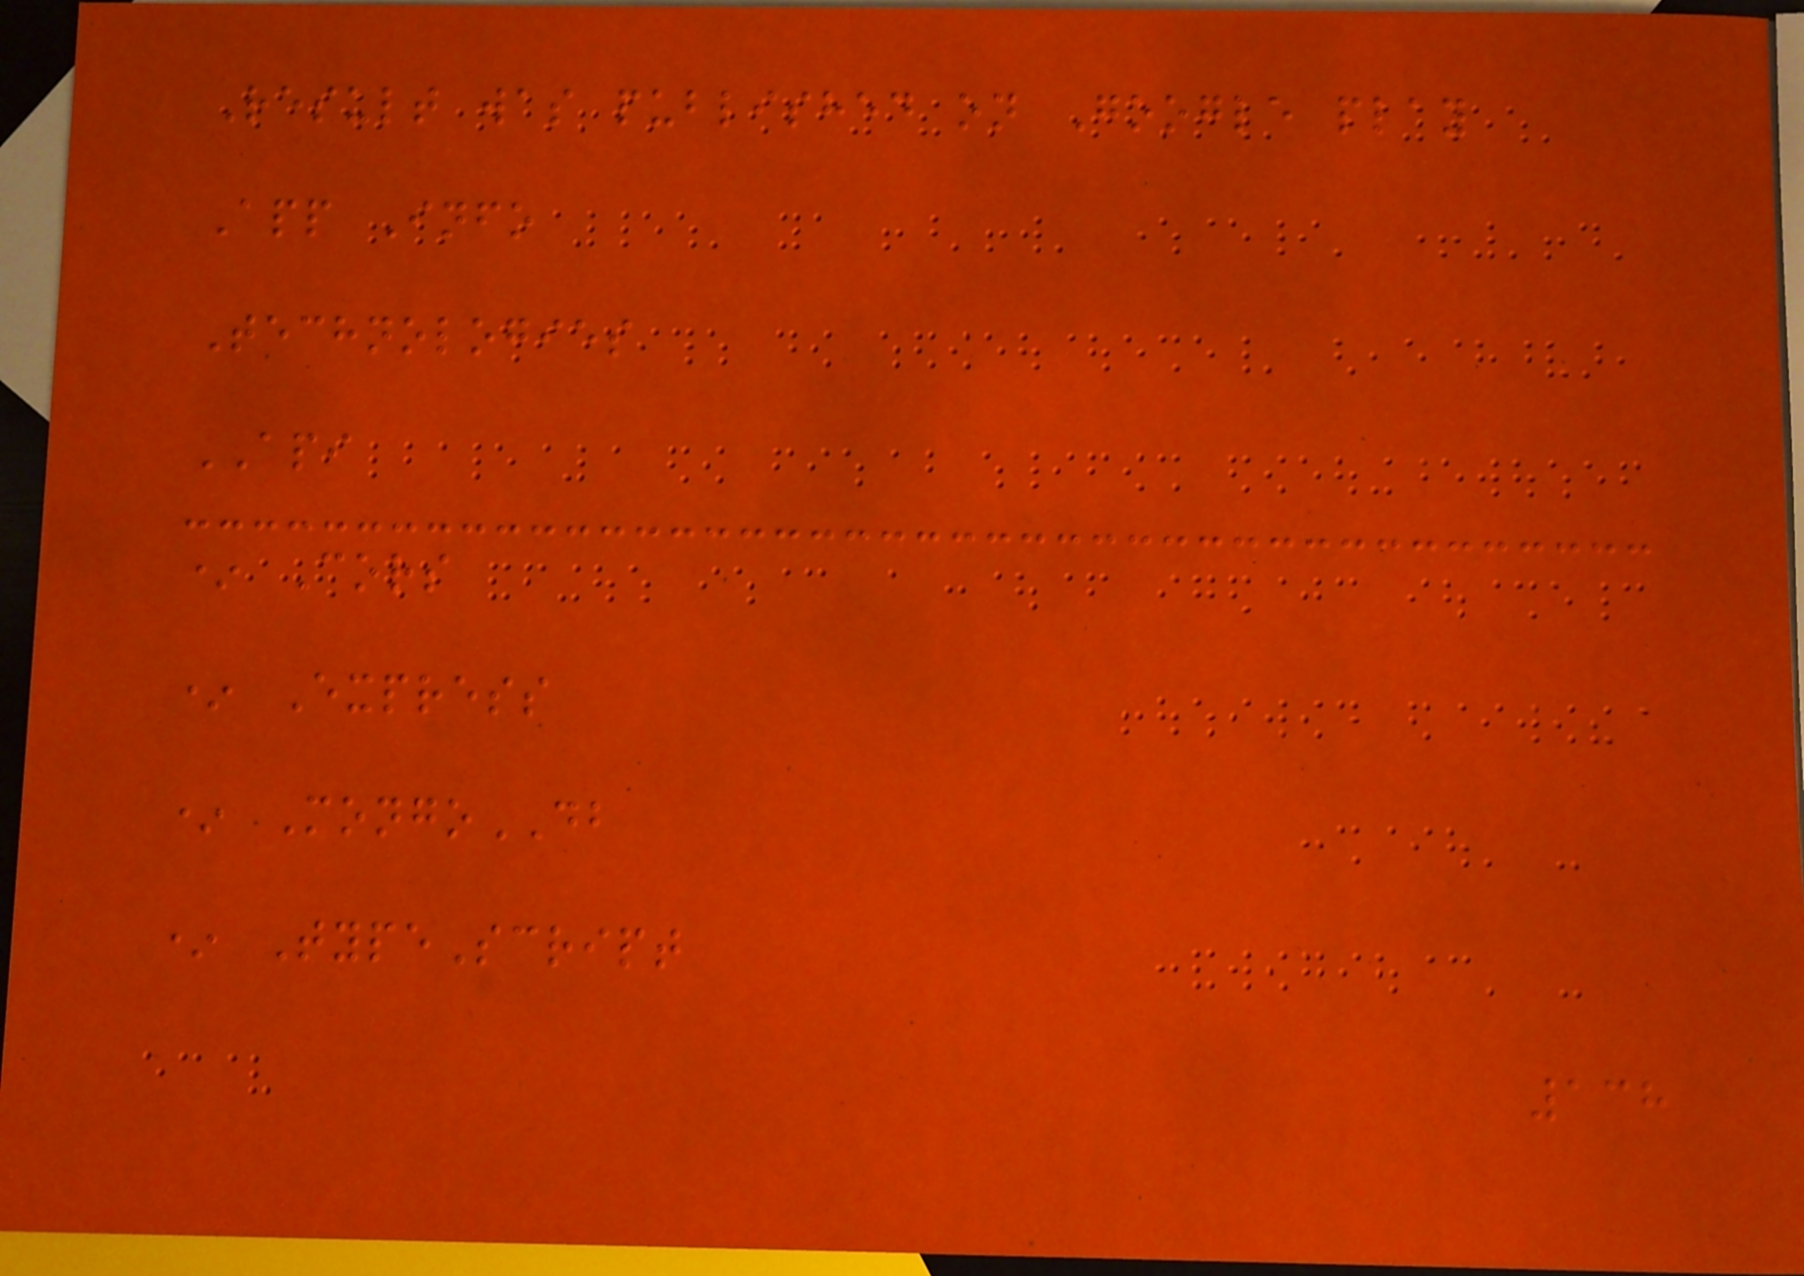Result was published on Google play
App Info
Technologies
API
* Cors
* Express
* MongoDB
* TypeScript
138
